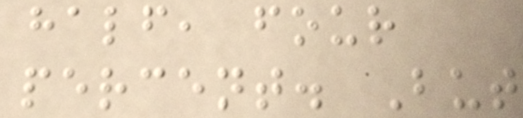half, four
percent. But
